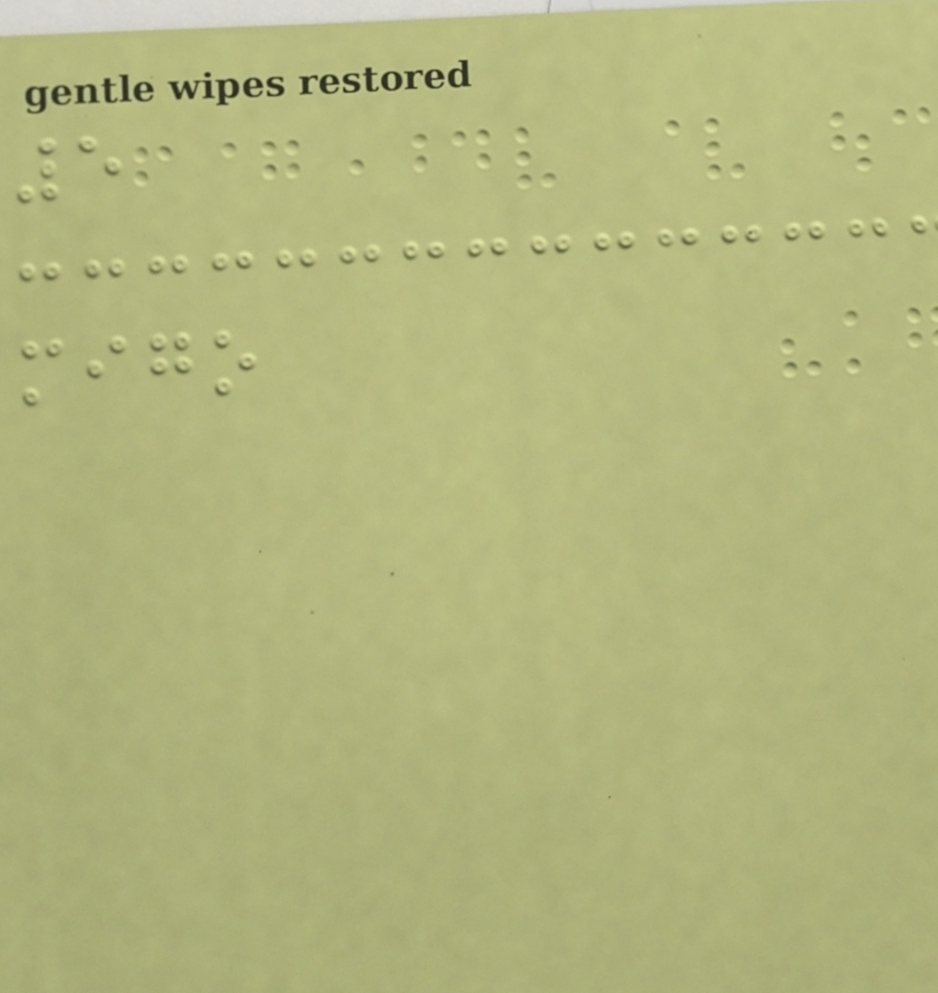5
migo
